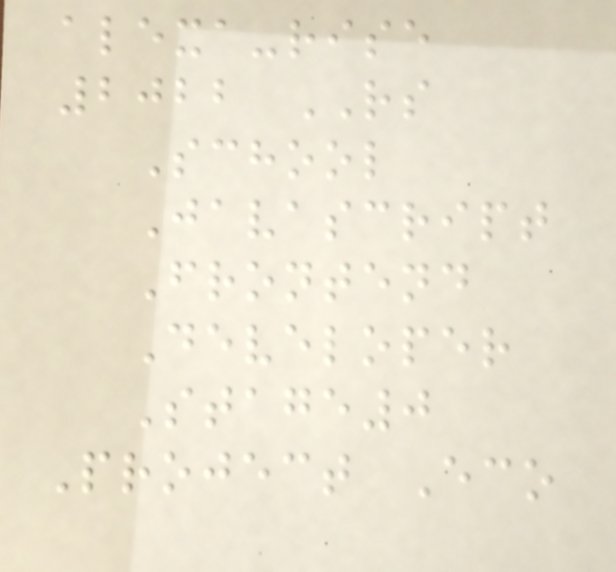alexa-rise
2022 RS
School
Javascript
Frontend
Developer
Stage0
Project Eco
